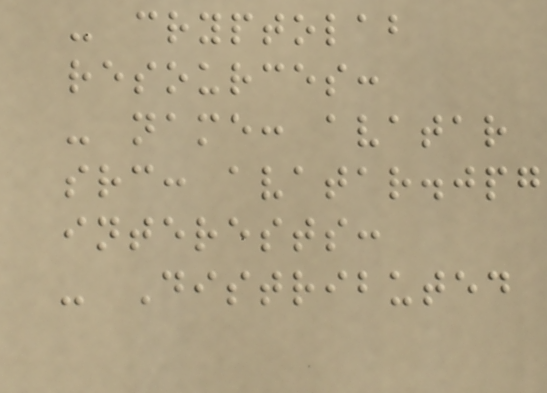- cryptolab
resources:
- name: avatar
src: avatar.jpg
interests:
- Distributed
